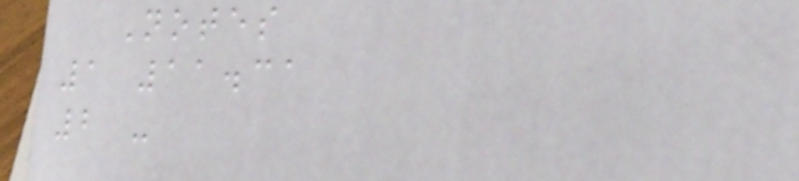Notes
1 11.31
2 -
